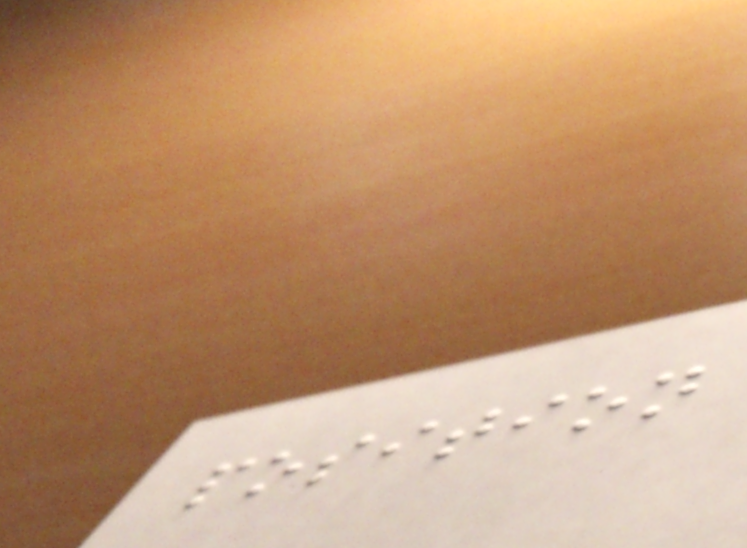position
